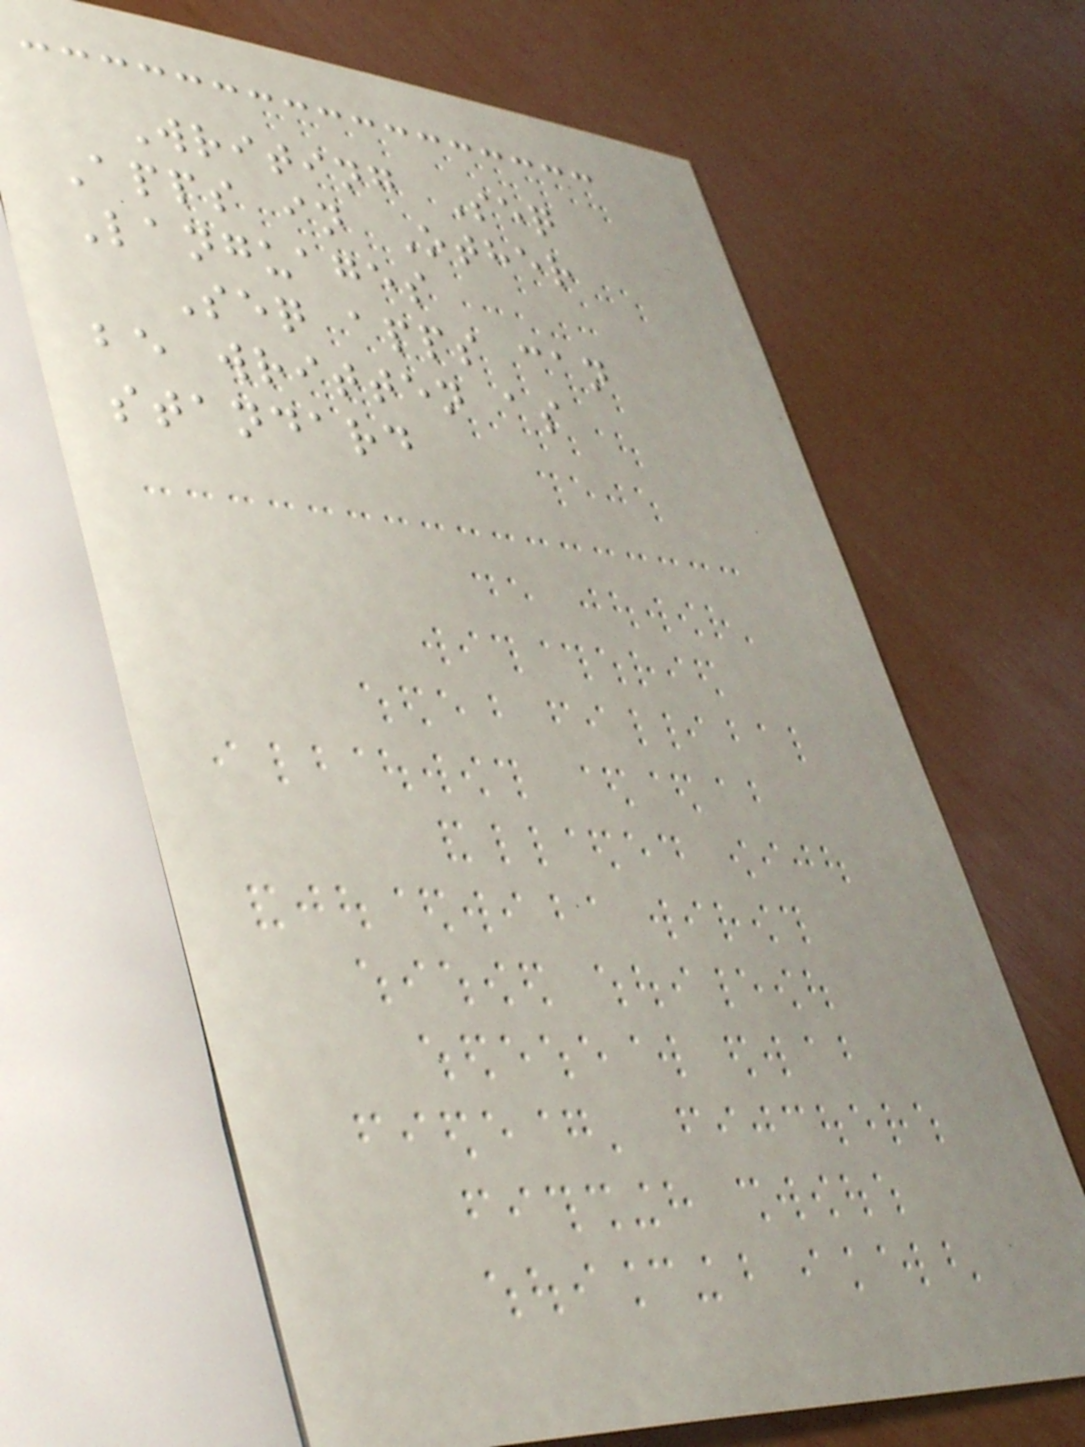Writing Seq
Apps in Other
Languages
Seq apps can
be written as
standard
